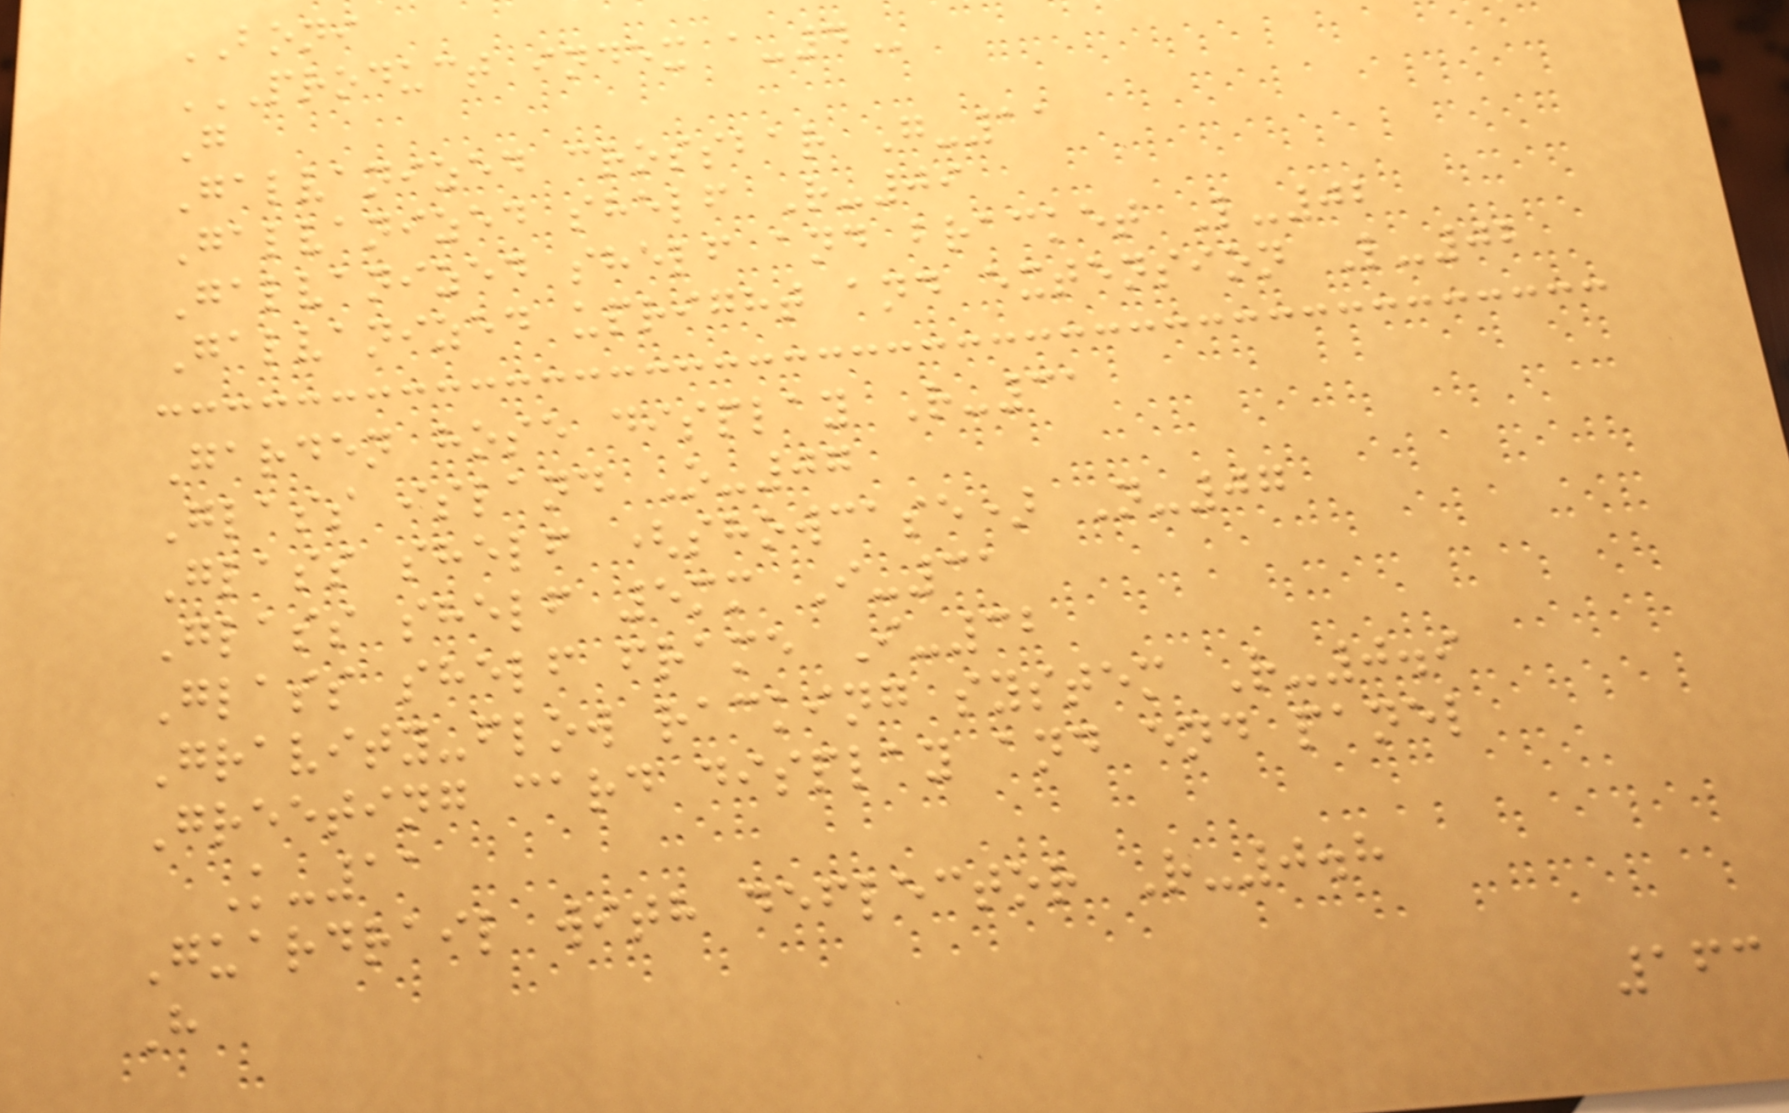BONI
PRODUCT INDEX A-4
G
Galvanized crossbar G-11
Galvanized shelf R-09
Galvanized shelf and bracket L-02
Galvanized upright and extension L-02
Garden hose display R-31
Glass island O-07
Glass shelf (showcase) N-07
Glass shelf 5mm I-31
Glass shelf frame I-32
Gravity-flow racking system R-0.9
Greeting card display and end panel
K-11
Guardrail with deflector R-0.8
H
163
